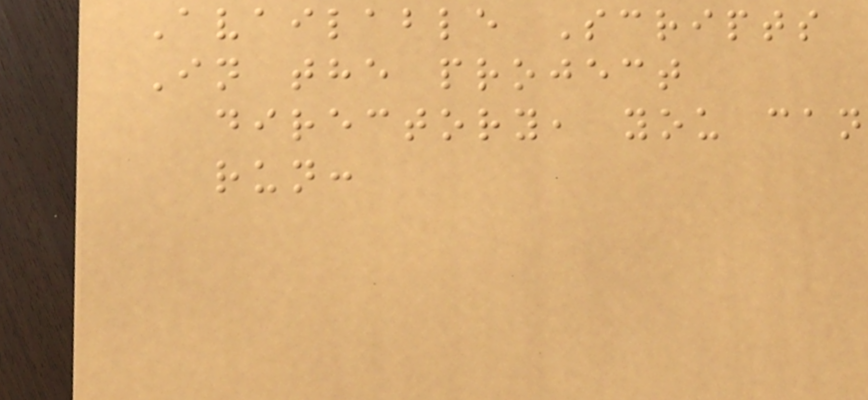Available Scripts
In the project
directory, you can
run:
